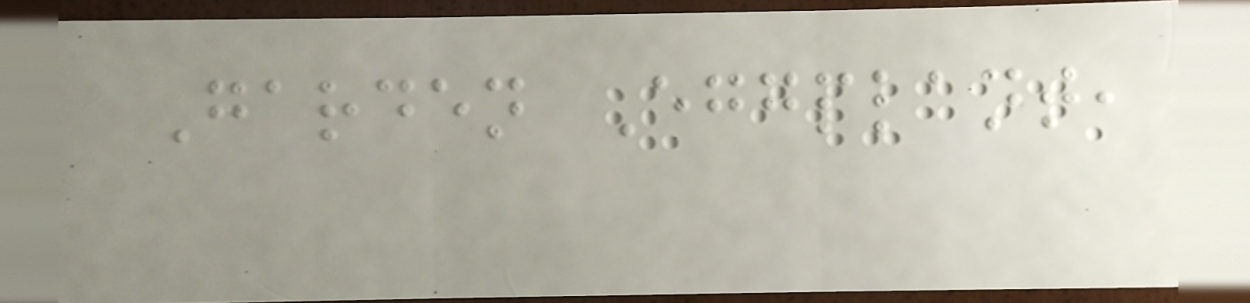Garden Eggplant,
